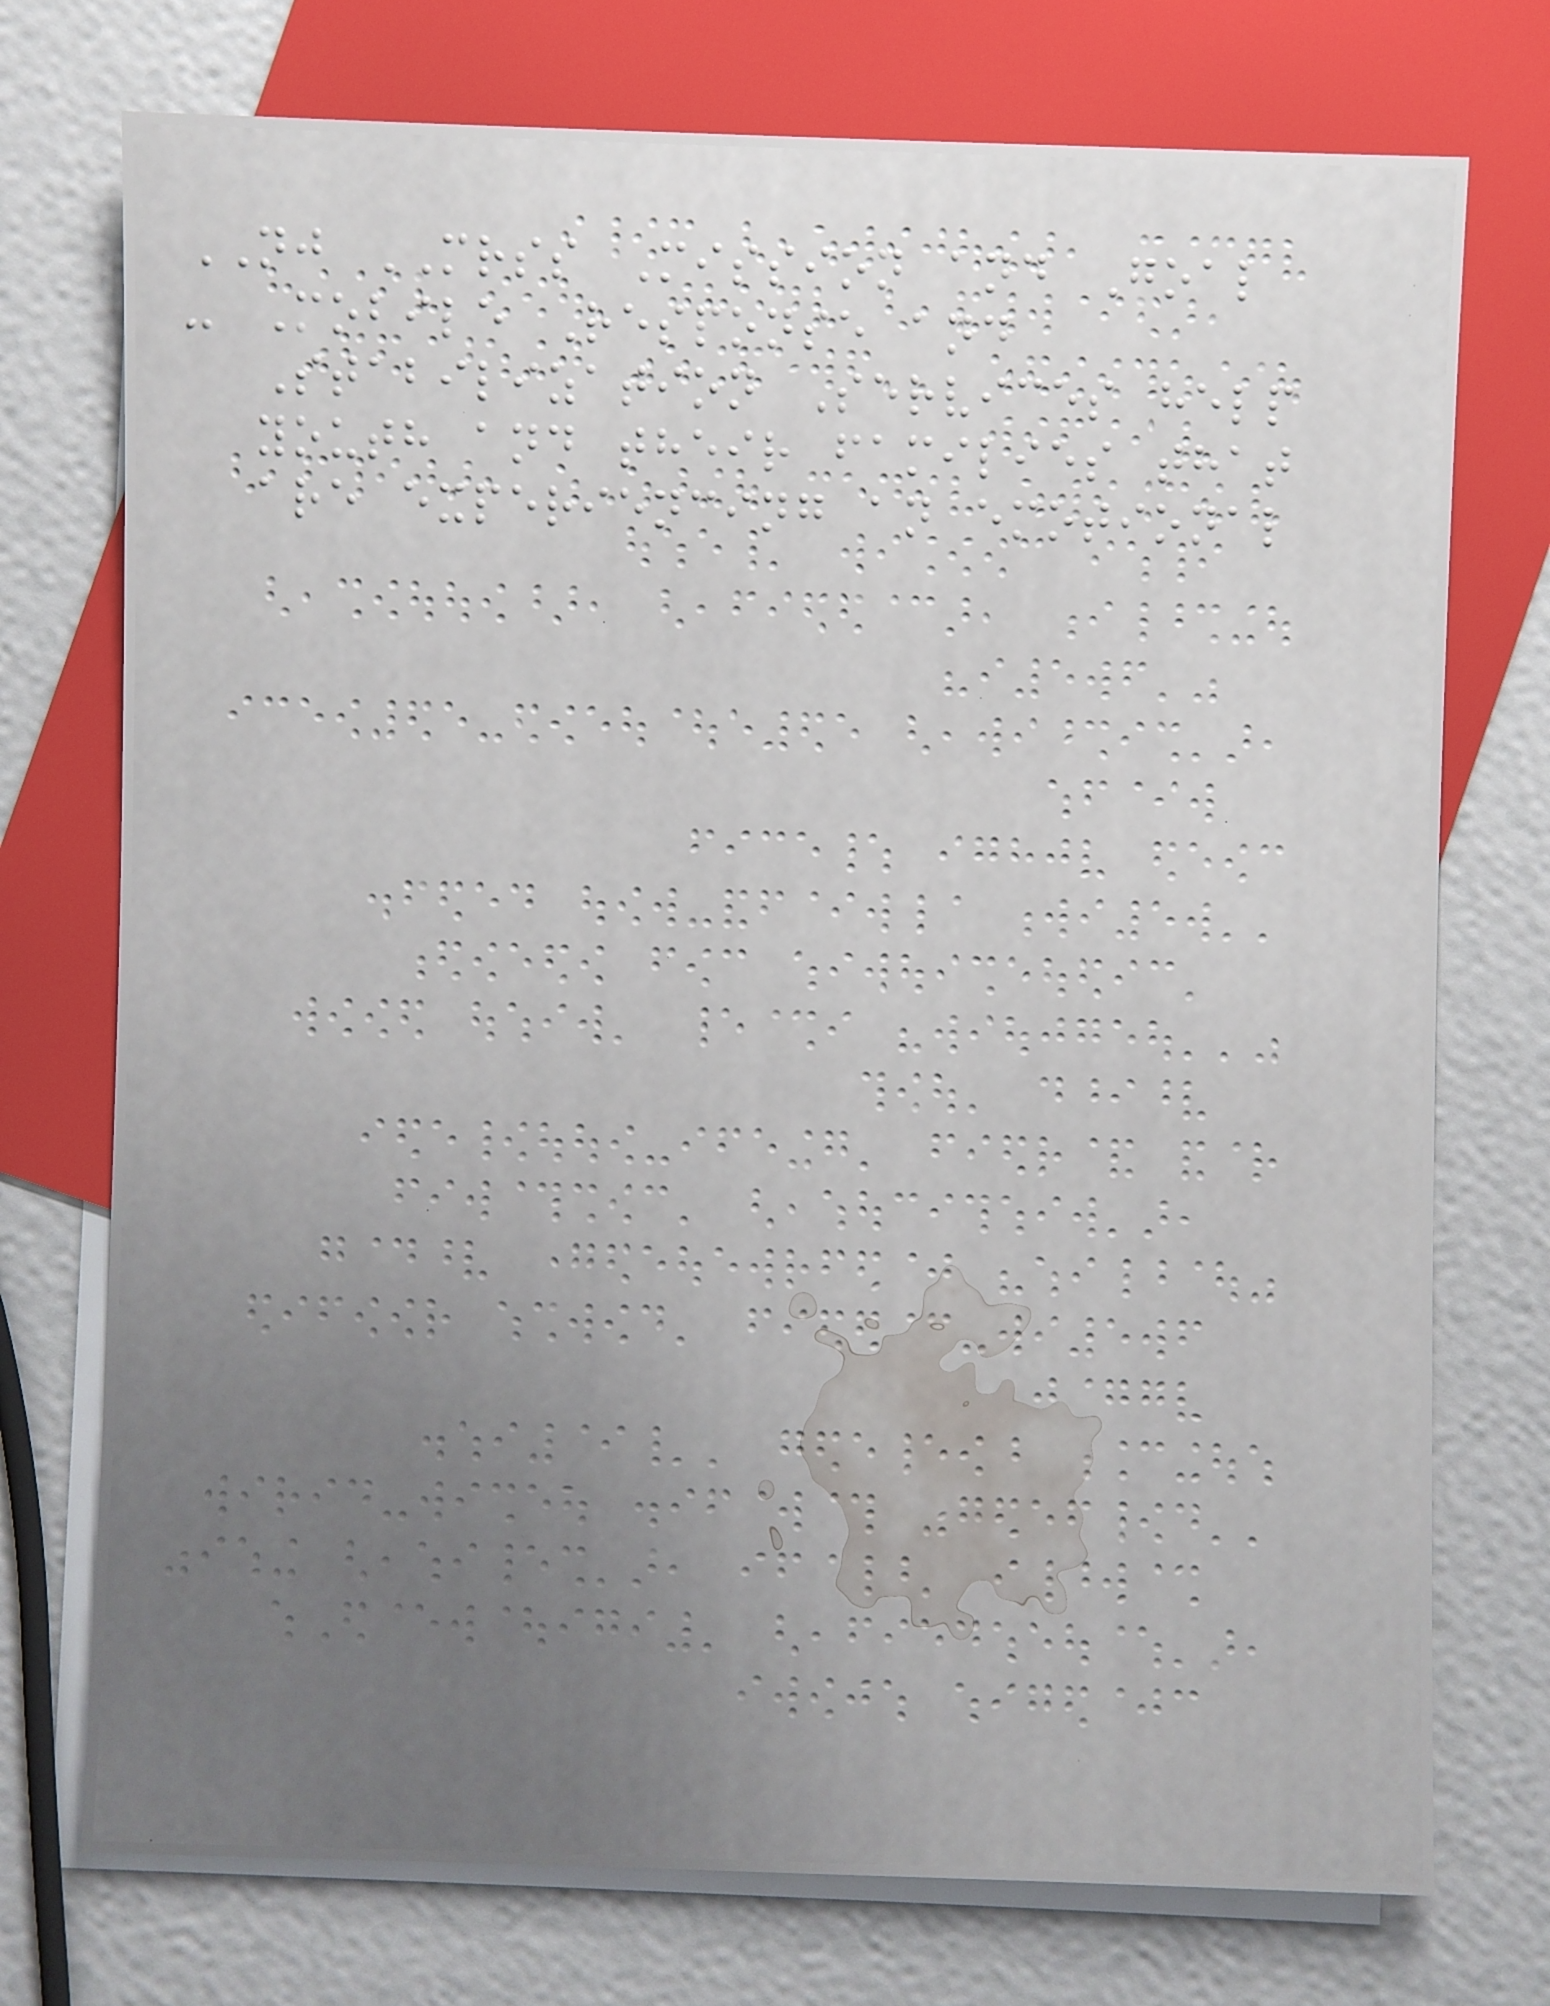NJ MRSS Mission and Goal
- Mobile Response and
Stabilization Services help
youth and their families that
are experiencing an emotional
